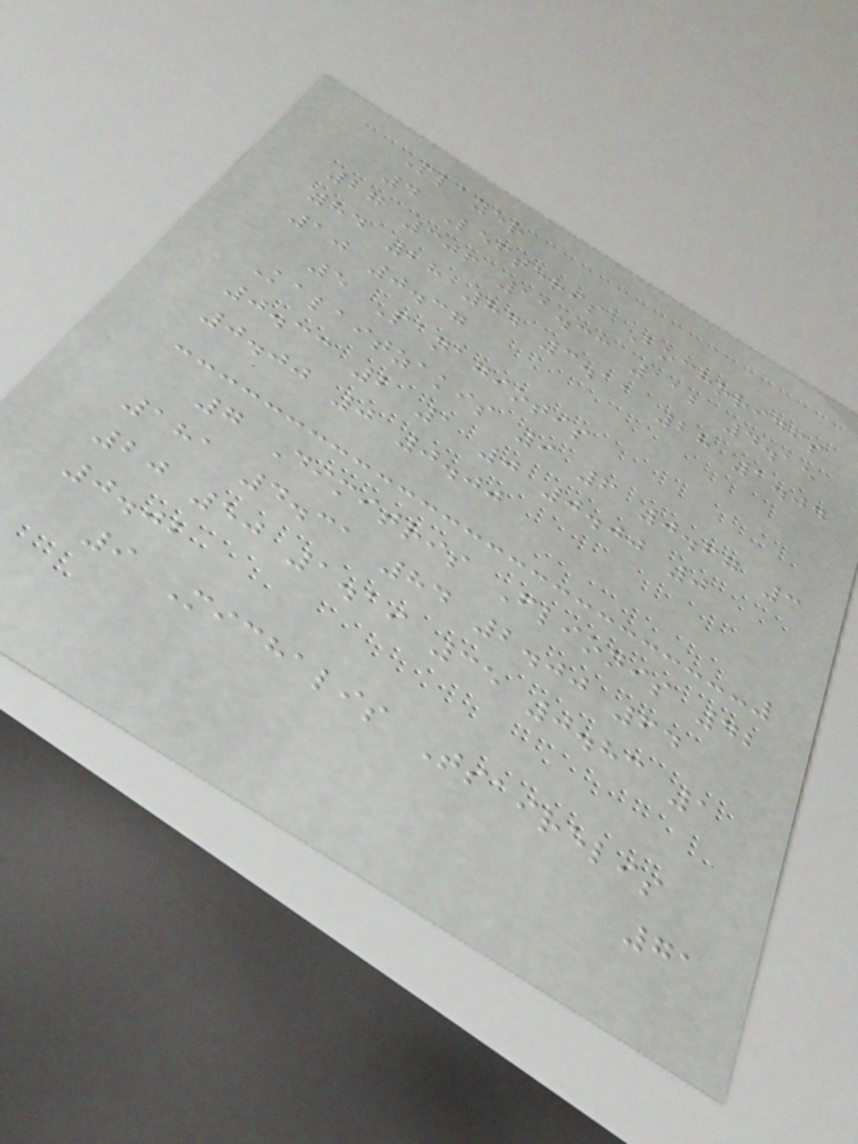Player
4 Lefteris Bochoridis
27 306 11.33 112 4.15
84 28 84 3.11 28 1.04
10 0.37
5 Panagiotis
Kalaitzakis 9 6 0.67 3
0.33 2 1 0 0.00 0
0.00 0 0.00
7 Dimitris Flionis 42
181 4.31 84 2.00 64
20 50 1.19 35 0.83 1
0.02
9 Michalis Tsairelis
71
